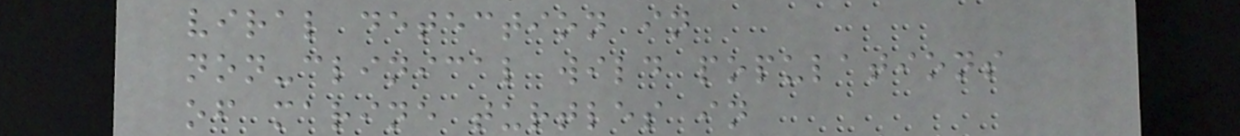viral detection in
non-clinical wild populations
of marine turtles in
